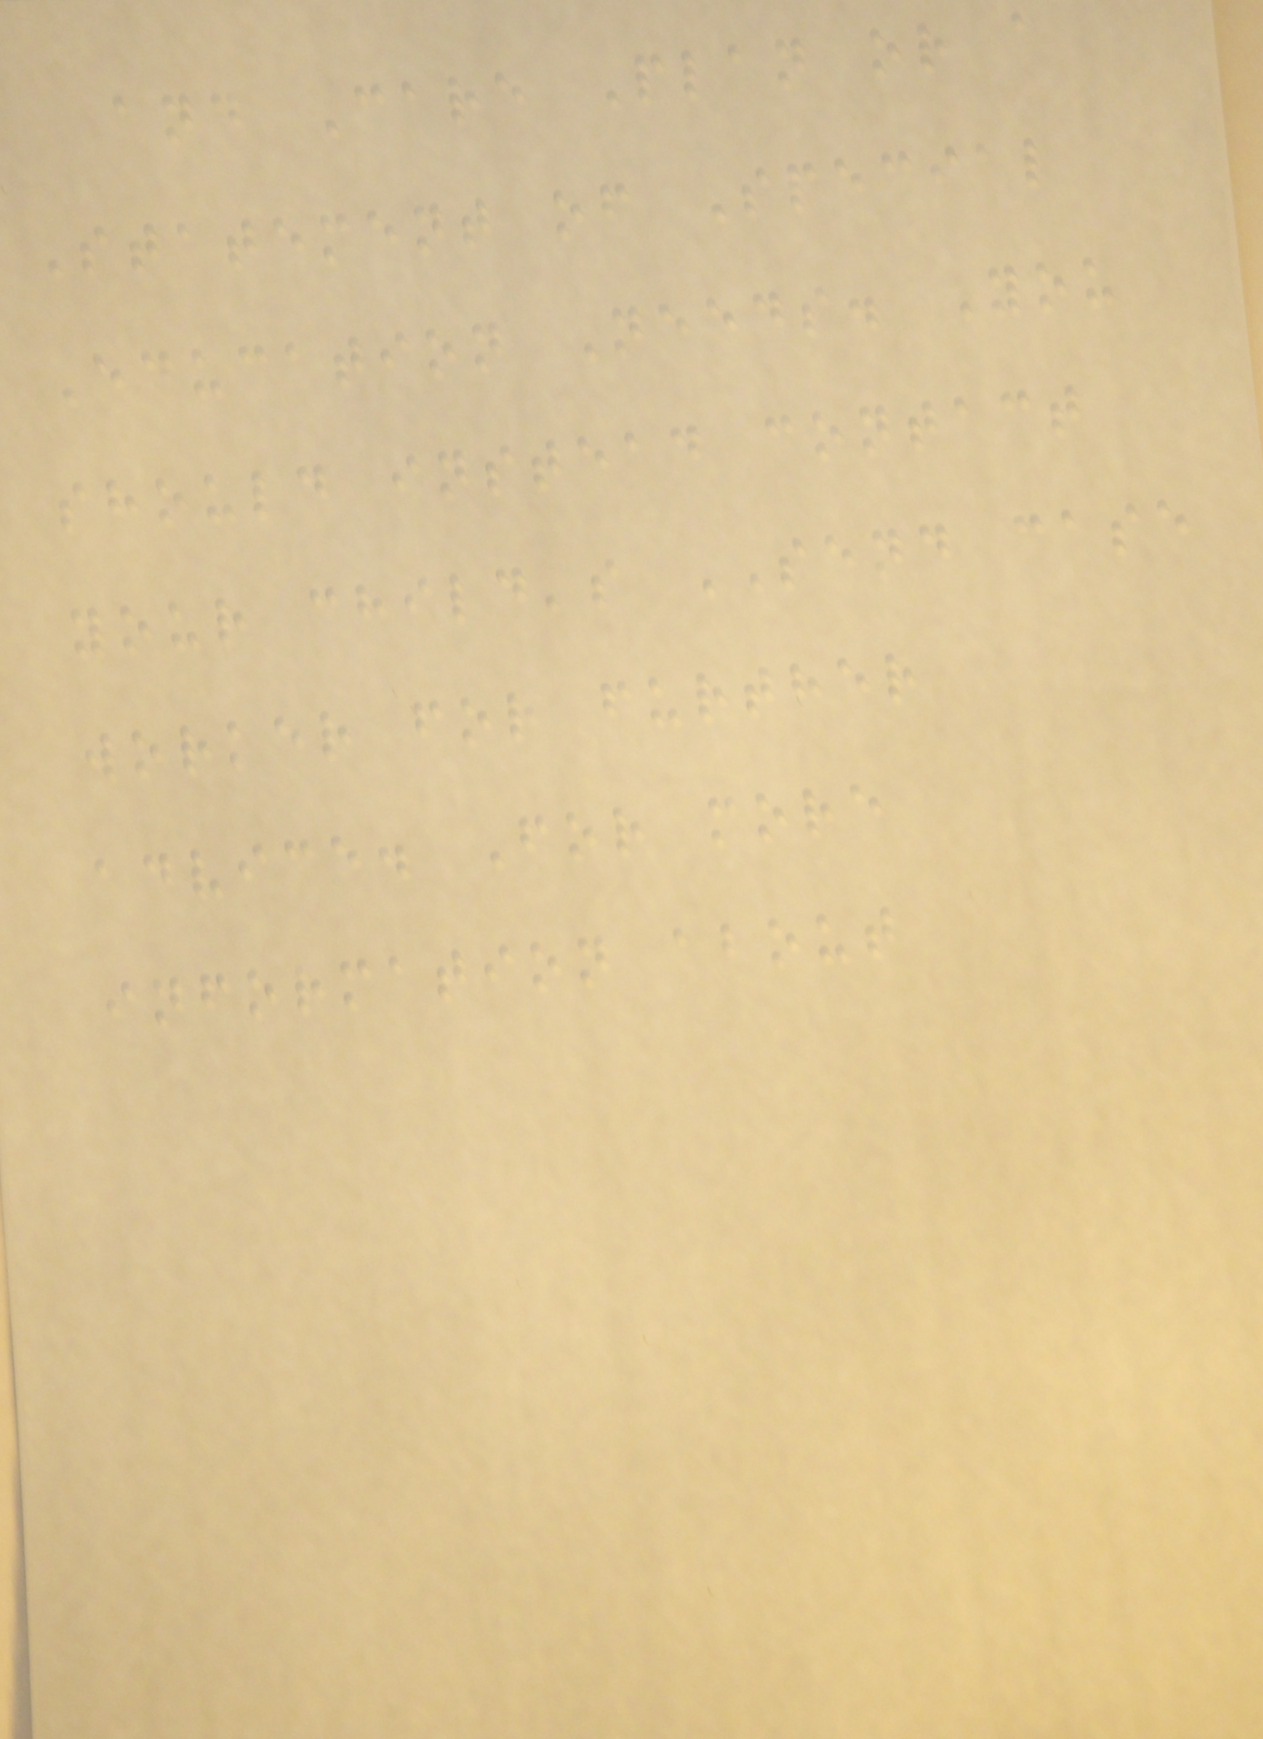and Care Plan or a
Statement of Special
Education Needs. You
should instead contact
your child's SEND case
worker for further
advice. For more
information about
